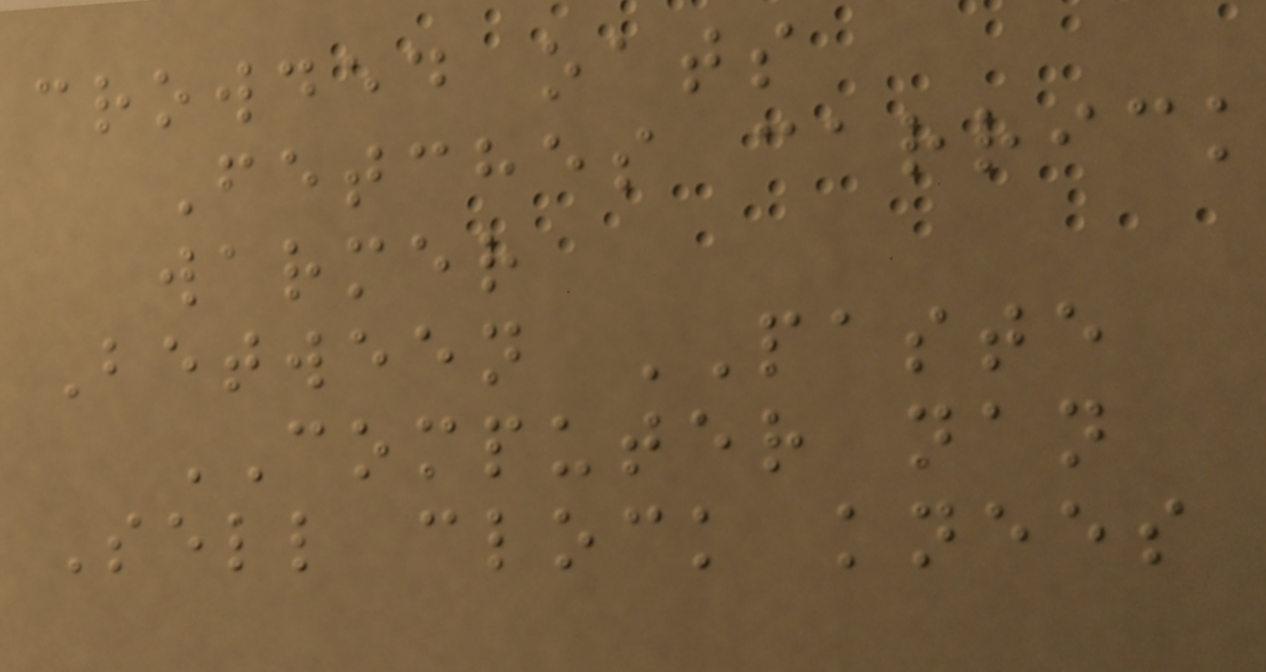crowded oats
Fetches carrick
warmer
Between PASTE
COMPUTER nan
Sell clock knees
